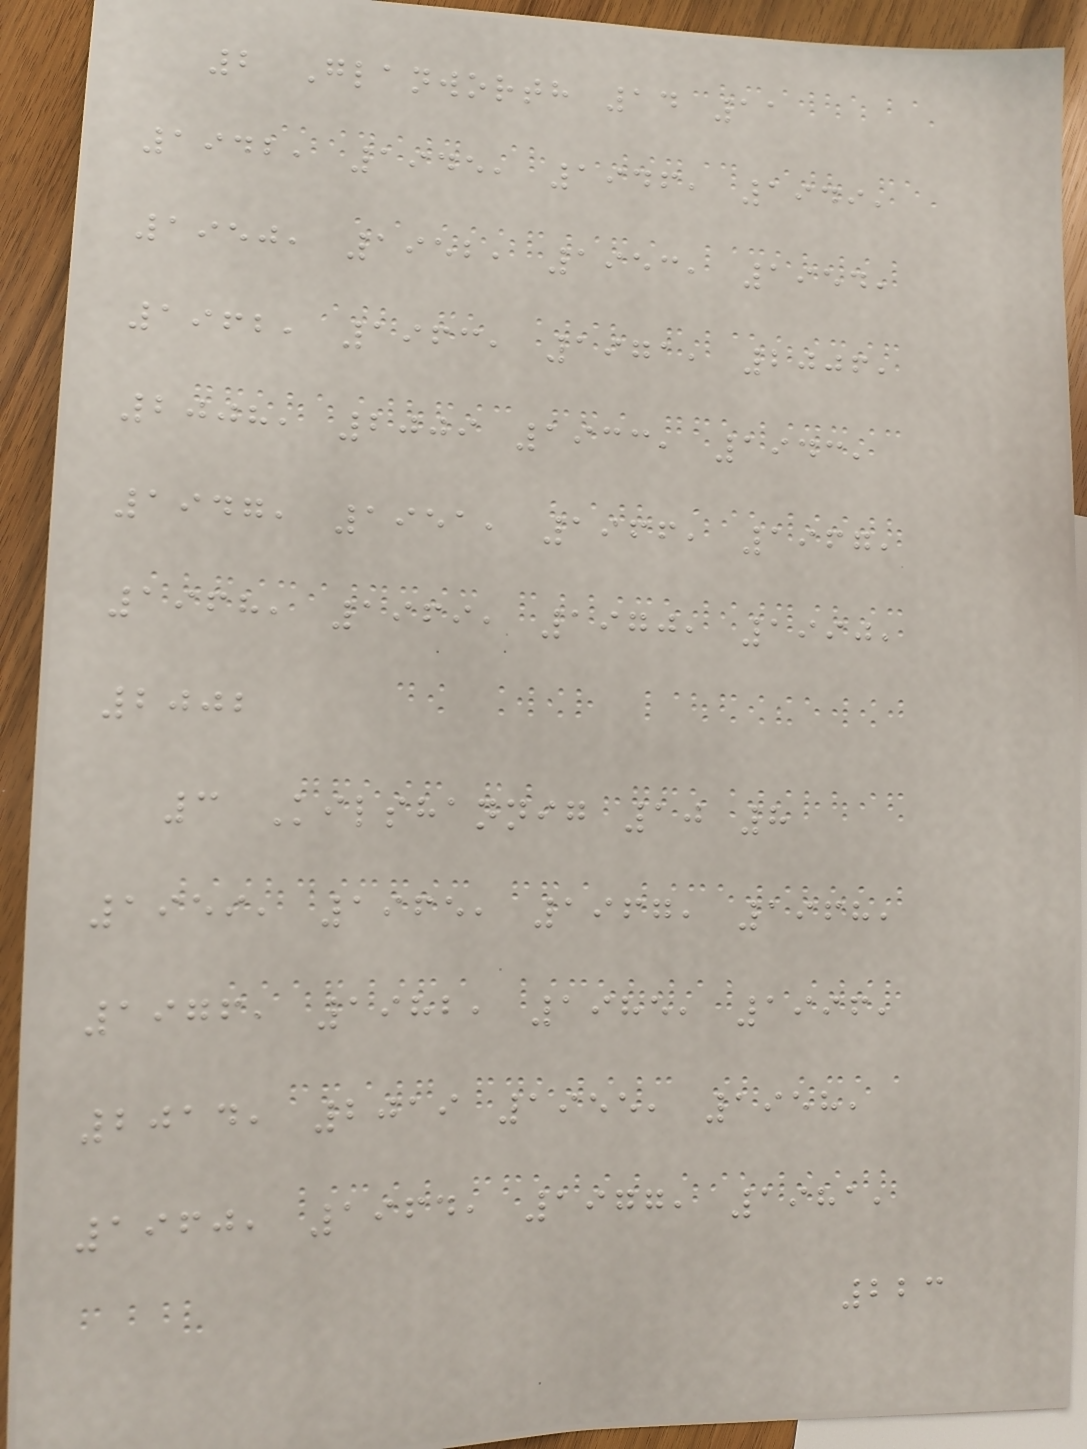2 Glanworth 14 11
1942, 1945, 1946, 1949,
1950, 1952, 1953, 1954,
1962, 1963, 1971, 2006,
2008, 2009 1933, 1943,
1947, 1951, 1966, 1967,
1968, 1969, 1970, 1990,
2002
3 Kilshannig 10 8
1959, 1965, 1967, 1968,
1976, 1982, 1985, 1996,
2014, 2019 1955, 1958,
1960, 1964, 1977, 1981,
223
